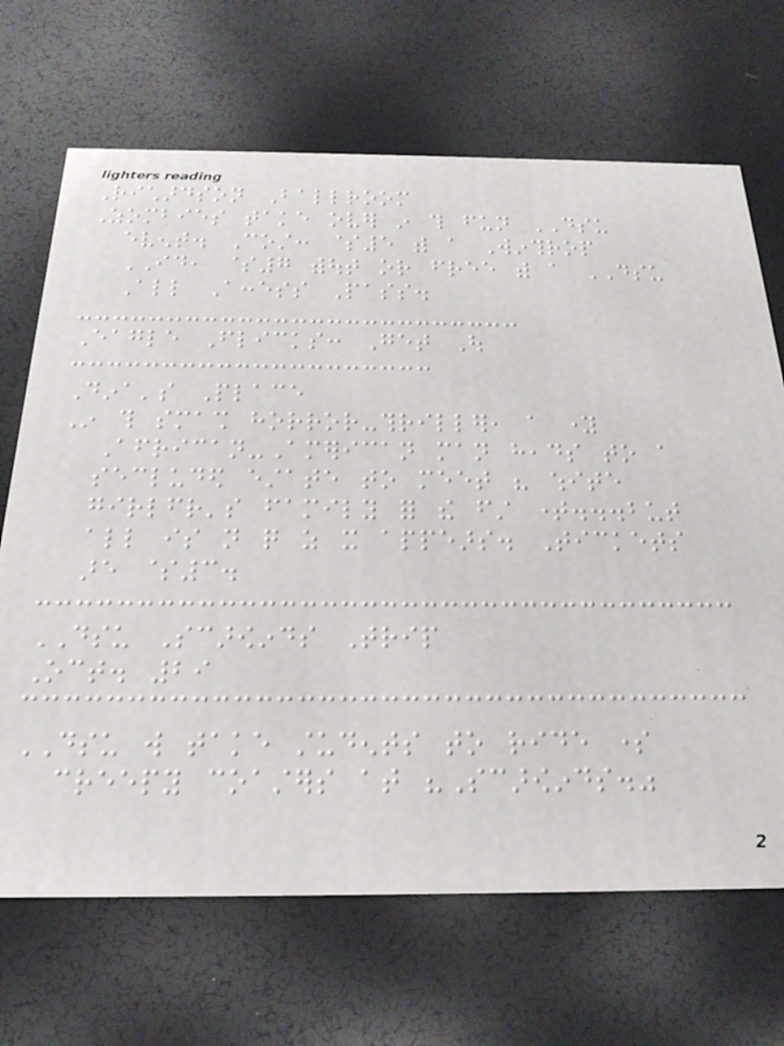Richardson Ballroom
Zombies take over in this fun DSU
event. Cost: $5 with a Winthrop
ID, $7 without or free with a DSU
All Access Pass.
Eagle Flicks: Get Out
Dina's Place
In this smash horror-thriller, a young
African-American man heads to a
secluded estate to meet his white
girlfriend's family for the first time...but
all is not quite as it appears. Tickets
are $3.
DSU Scarowinds Trip
Oct. 29
DSU will take students to ride some
creepy coasters at "Scarowinds."
